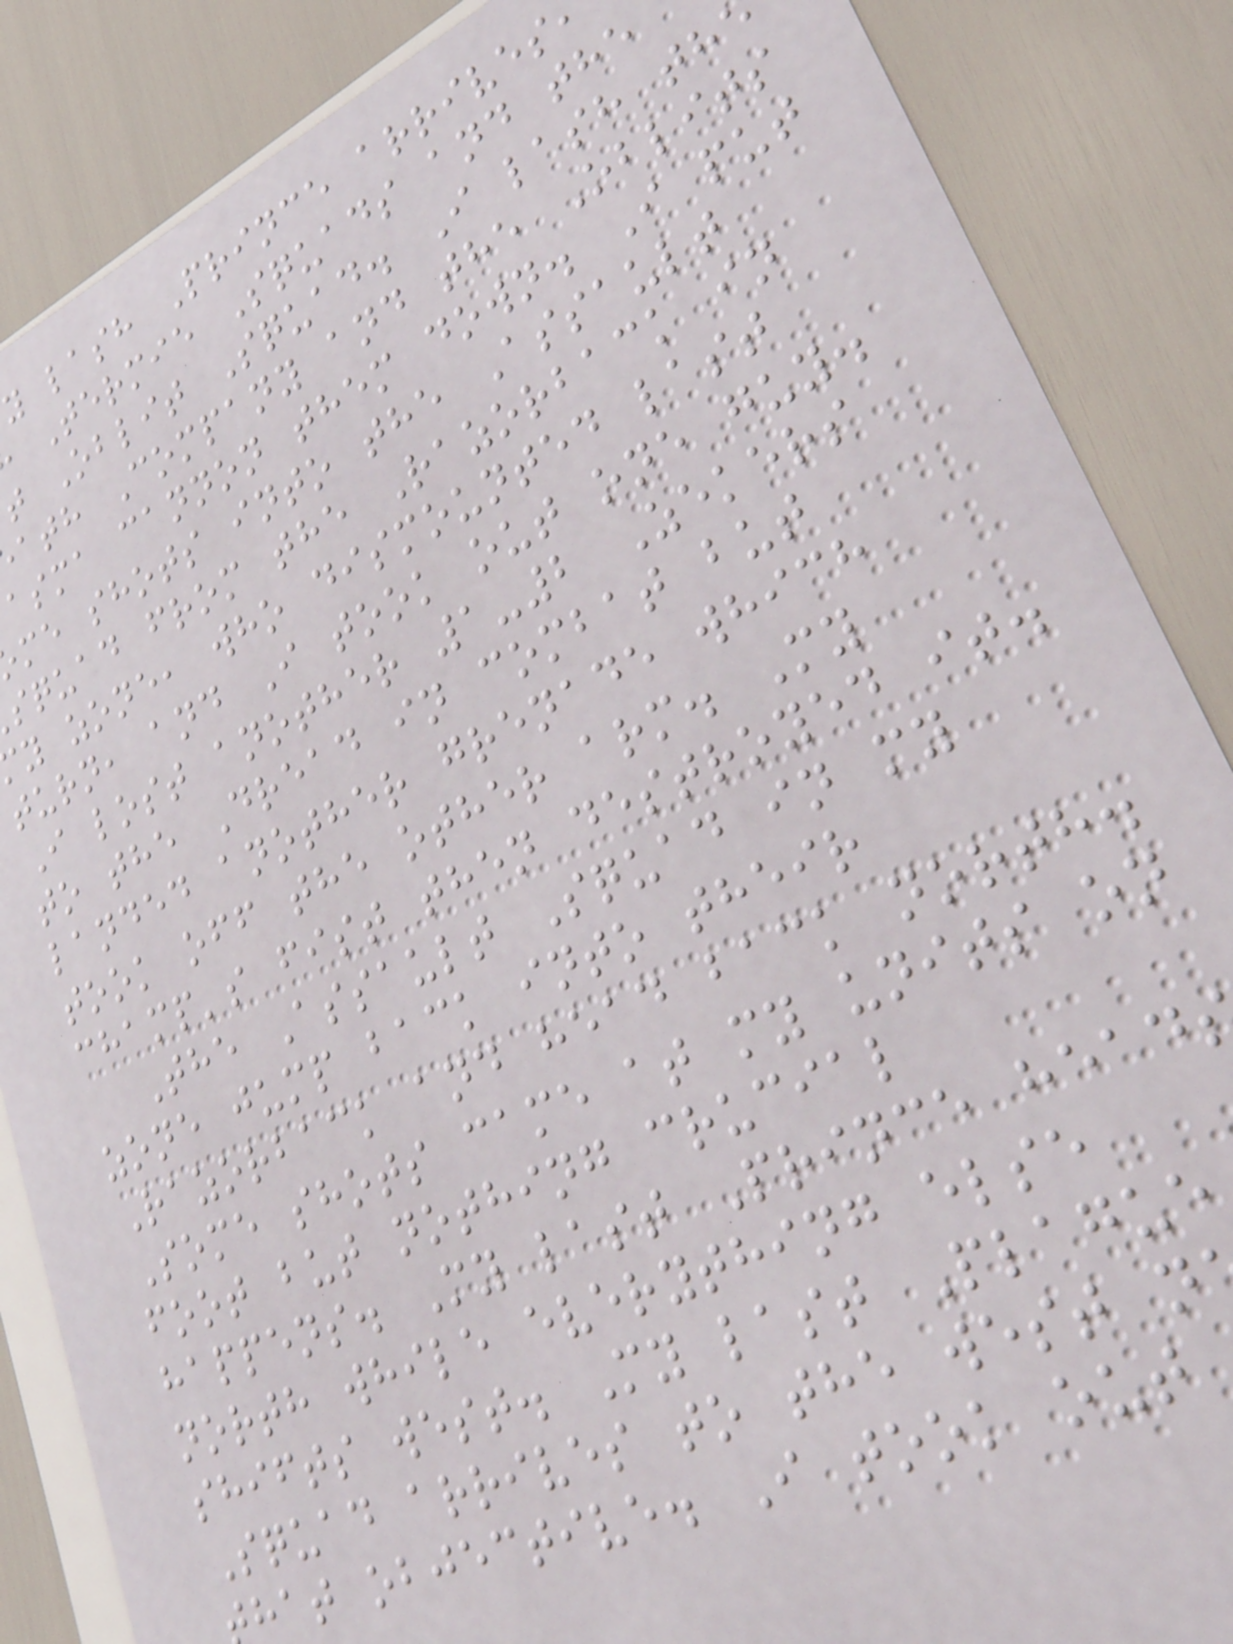y lash Prince arrives
Termie Squads and the
t Oblit Squad. I lash th
ath Company and the Oblits
asma cannon them down. I put
me shots into the Assault
squad from the Razorback in
y zone, who dismounted last
turn, and I took out one guy.
I lost another 1-2 Zekers
to the Dread in combat but
landed another grenade which
took off the other arm. My
champ's fist then destroyed it.
The Assault Squad in my
zone jump back into their
Razorback and head back north.
Some shots came at my units on
foot but nothing crucial
happens. My last Prince head
north while everything else
shifts west. My last Plague
Squad arrives to the west n
hat objective. I took out
